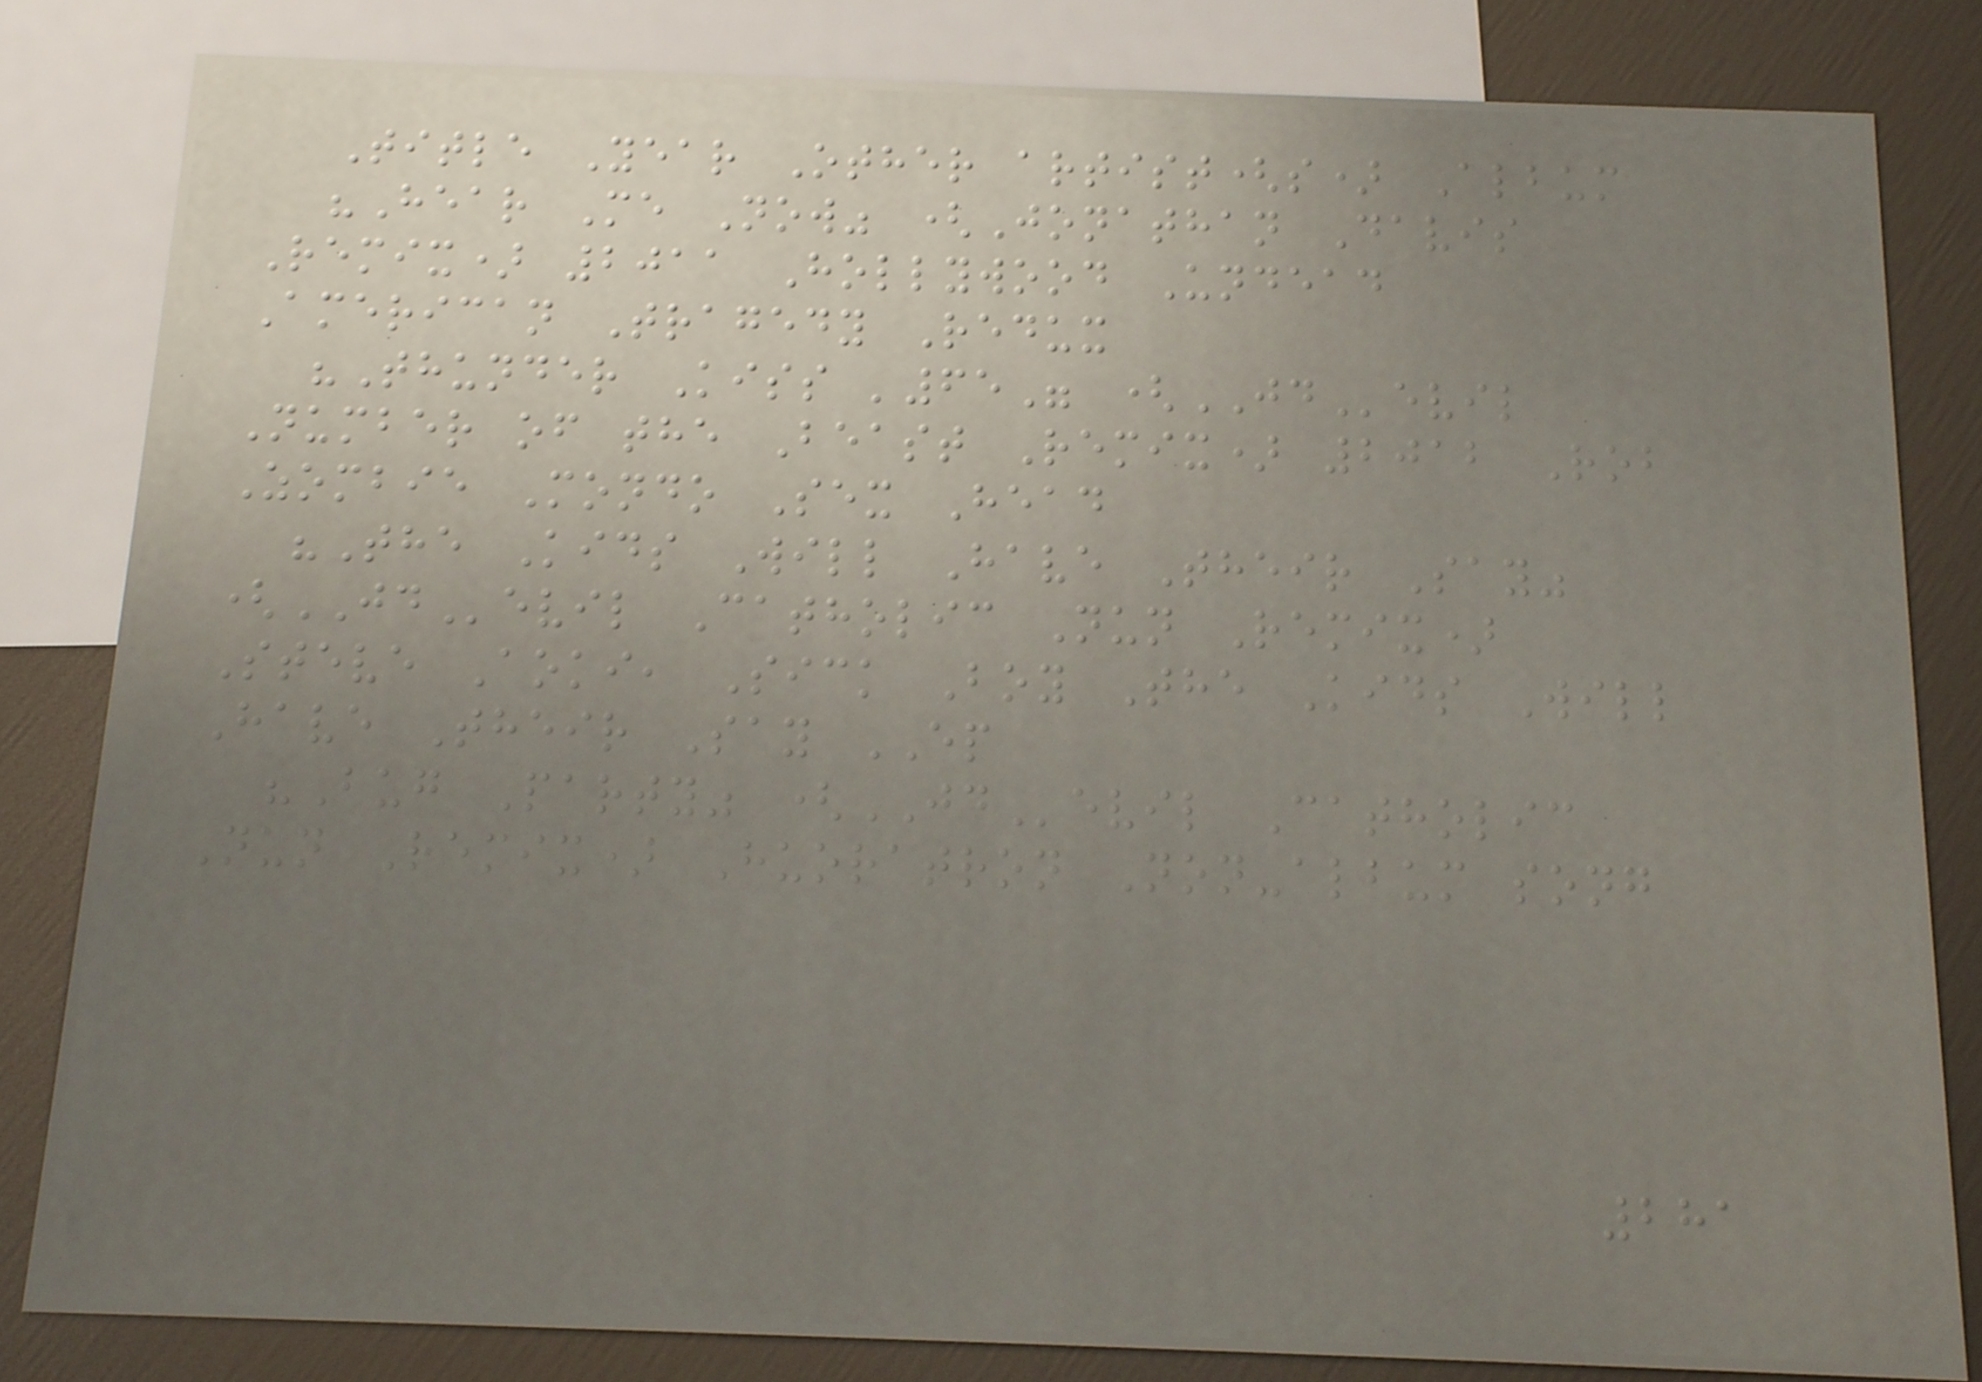Title Year Other artist(s) Album
"Hear Me Now" (Jonathan Davis
Remix) 2011 Hollywood Undead
American Tragedy Redux
"Thunder Kiss '65" (JDevil
Number of the Beast Remix) 2012 Rob
Zombie Mondo Sex Head
"The Kids Will Have Their Say"
(JDevil Catholic Nun Remix)
Steve Aoki, Sick Boy The Kids Will
Have Their Say EP
"Bug Party" (JDevil Catholic
Nun Remix) Huoratron Non-album song
281
